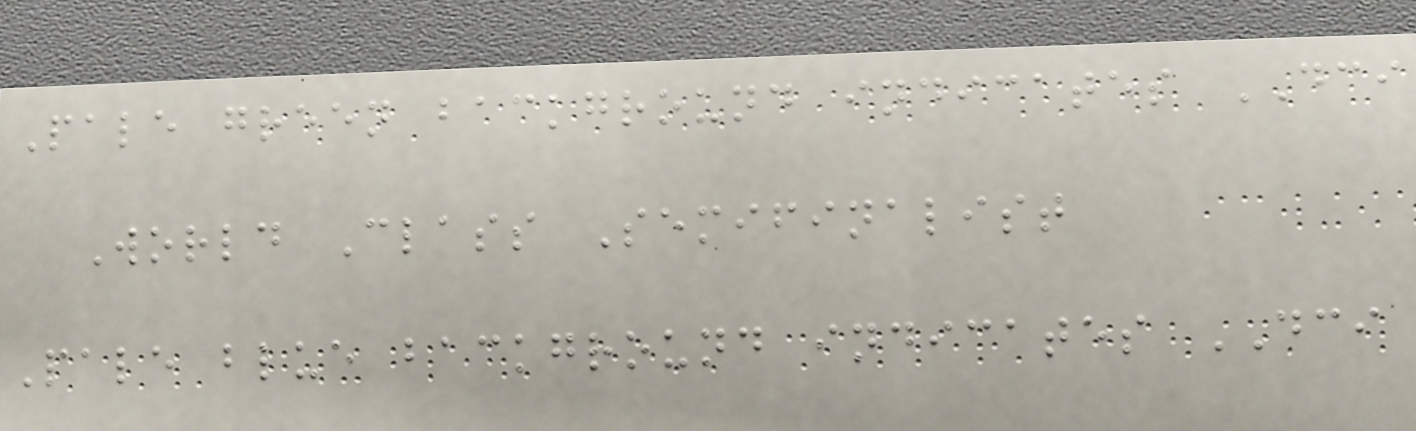Pale green background indicates DCI
World Class Semifinalist
Pale blue background indicates DCI
